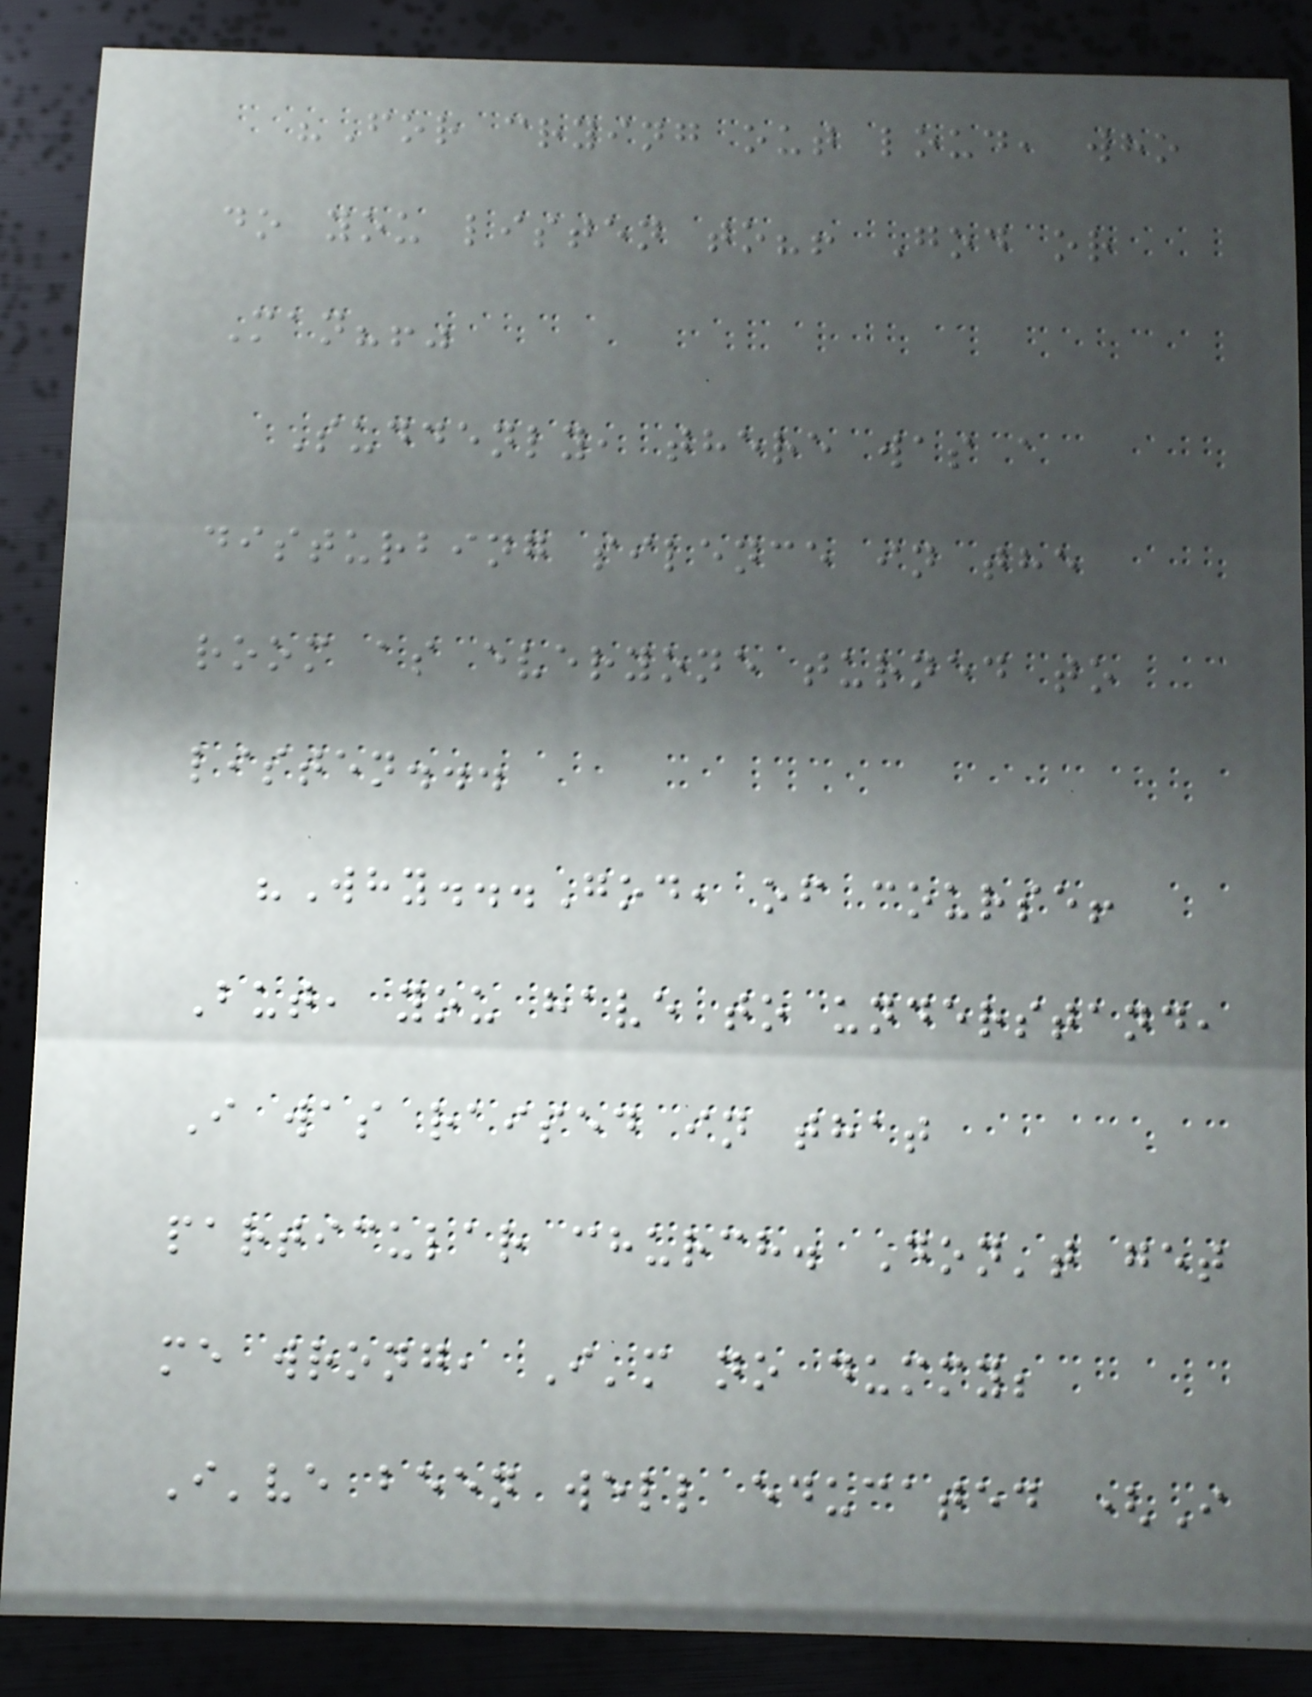"For crying out loud, who
do you listen to?! God or
Man?!"
Suddenly, there was a
disturbing silence in the
room as everyone turned to
listen...
"Why...God, of course!
But, you have to understand,
I was raised in that
particular church. Don't get
me wrong, I'm no dummy;
I've been well educated (I
